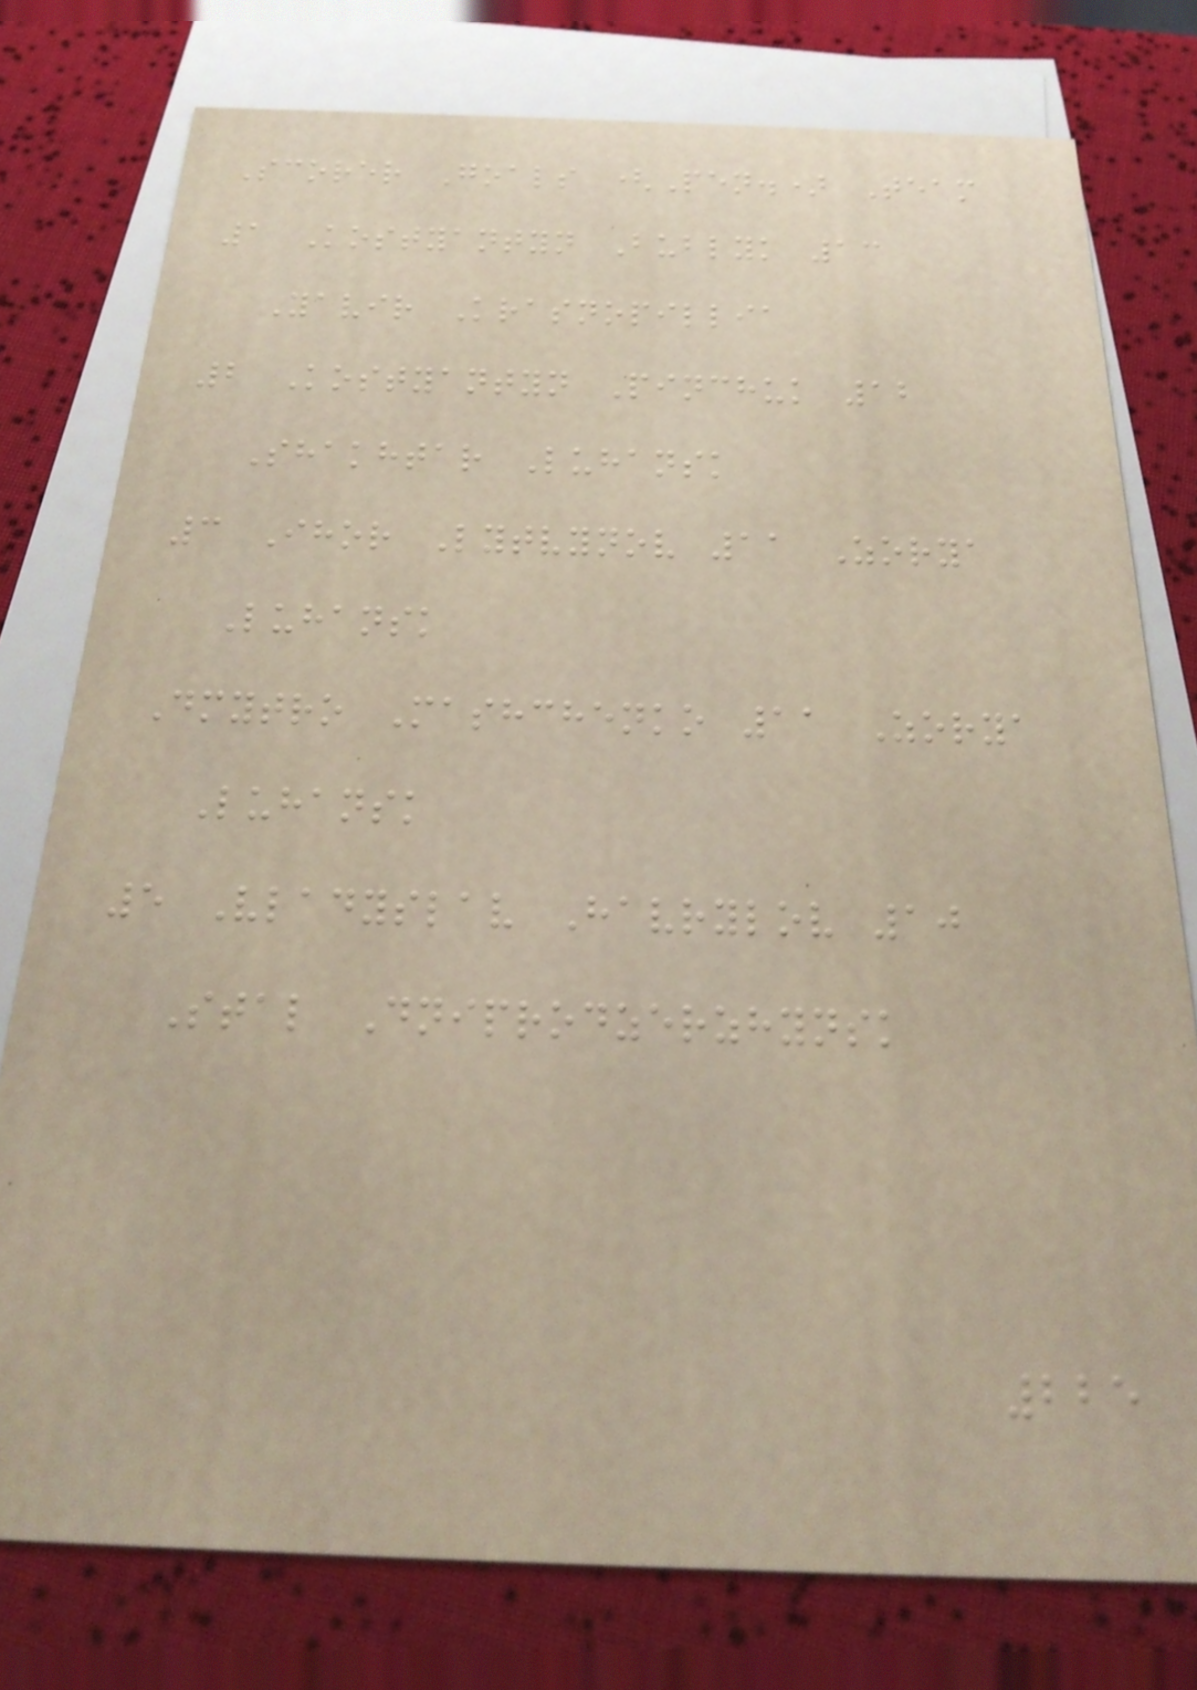Scorer Goals (Pen.) Team
1 Kostyantyn Bublyk 13
Yavir Krasnopillia
2 Kostyantyn Pinchuk 12
Shakhtar Luhansk
3 Ihor Lytvynov 11 Zorya
Luhansk
Dmytro Mashchenko 11 Zorya
Luhansk
5 Vladyslav Havrylov 10
Stal Dniprodzerzhynsk
225
